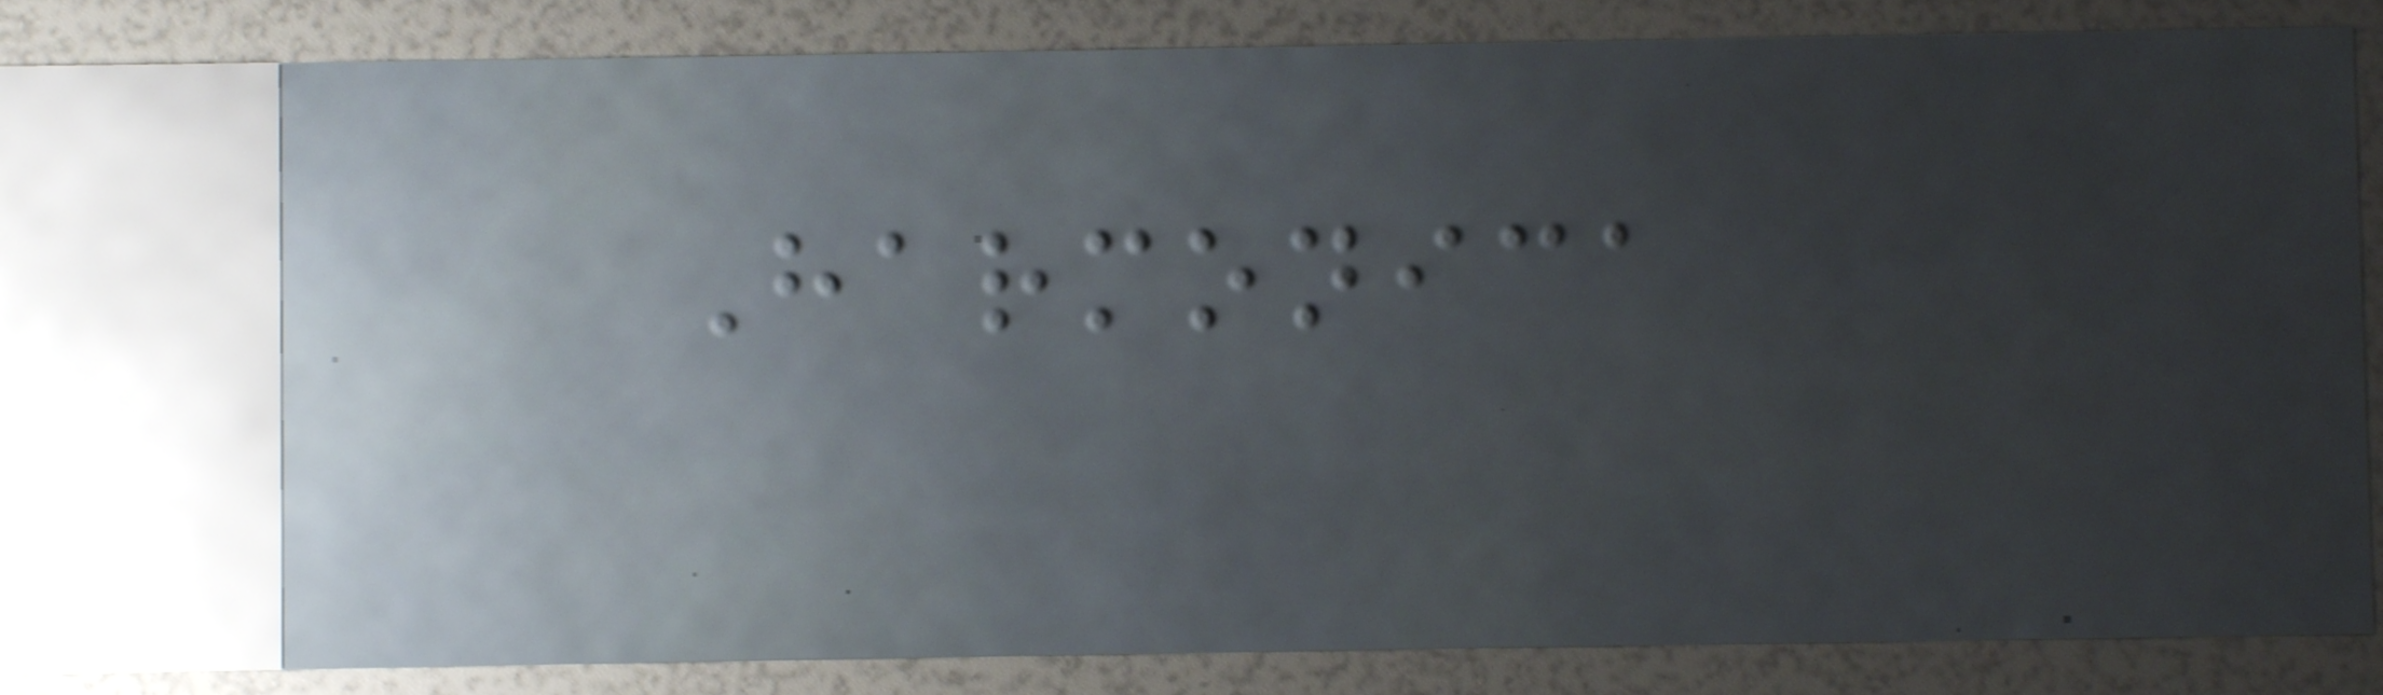Harmonica
